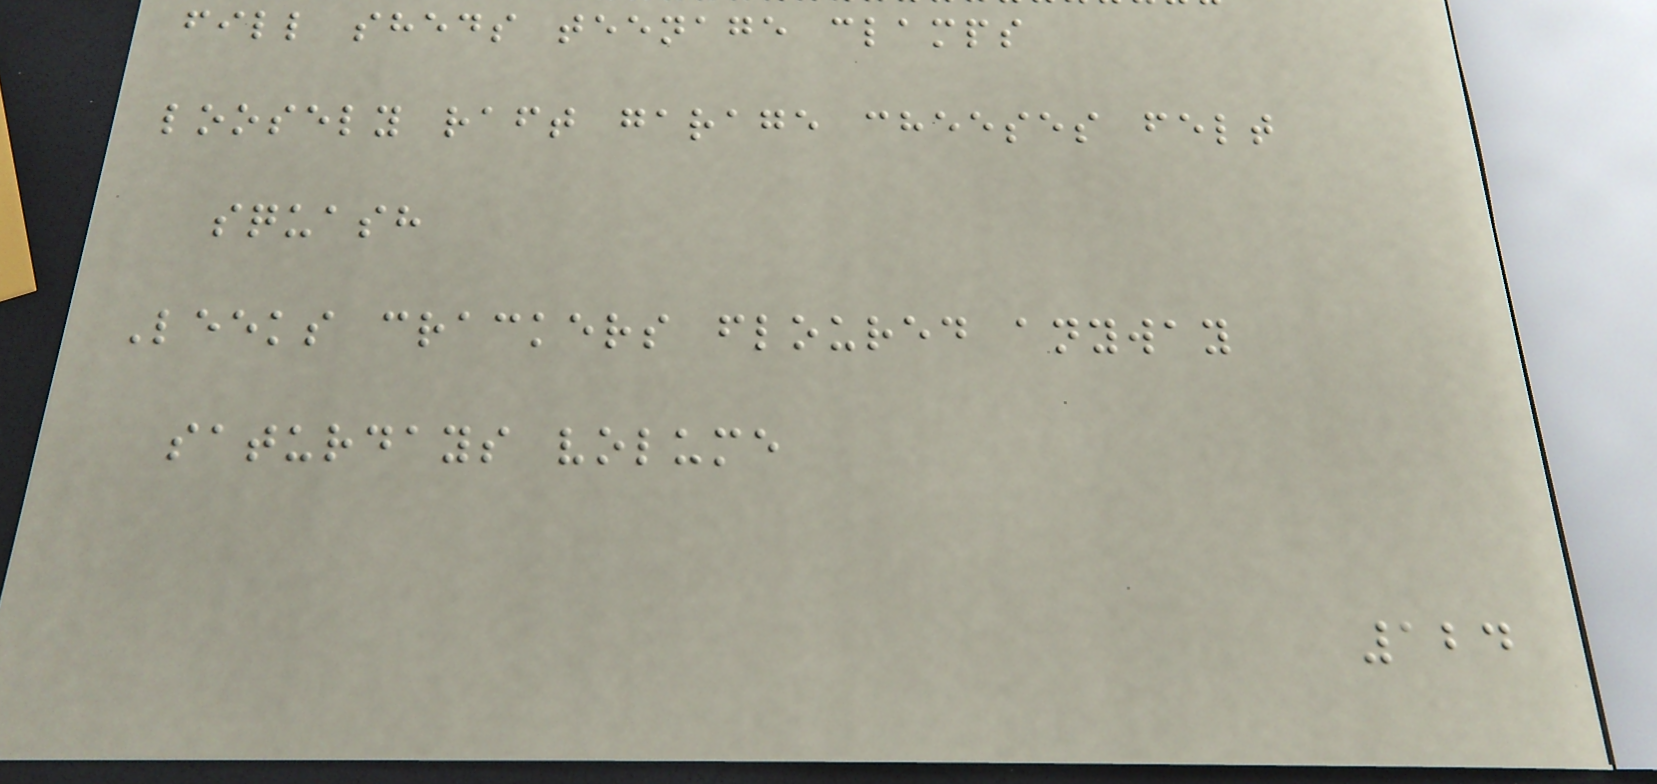fill sheds teenage clamps
loosely raft garage cheeses felt
squash
Leeks crackers floured anyway
saturdays volume
124
